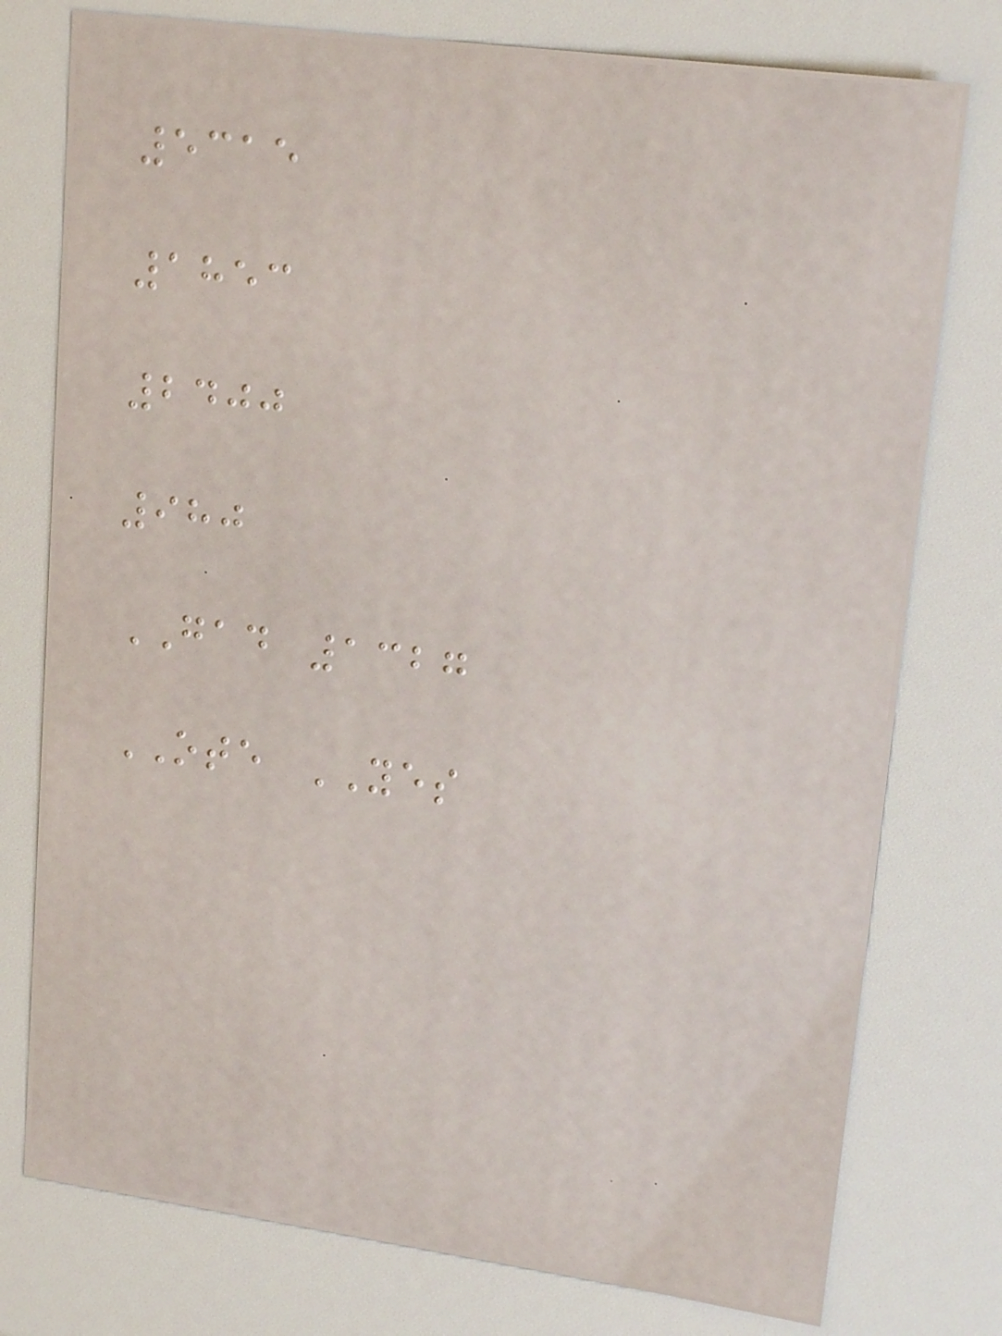5315
1853
2400
980
GAD 1327
OTE YES
